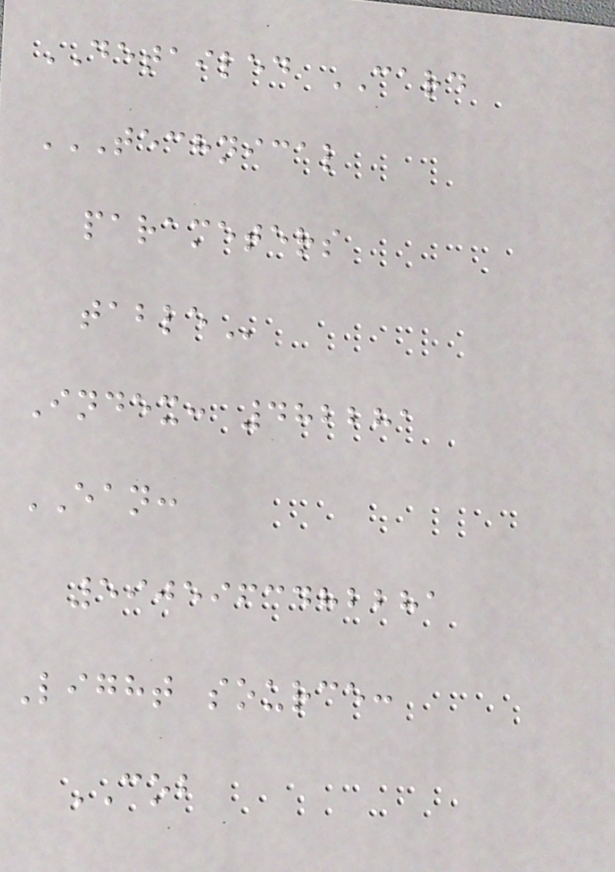DETAILED CARD
TECHNICAL
PARAMETERS
TABLE
Index: 482281
EAN:
5905963482281
Light source:
COB
